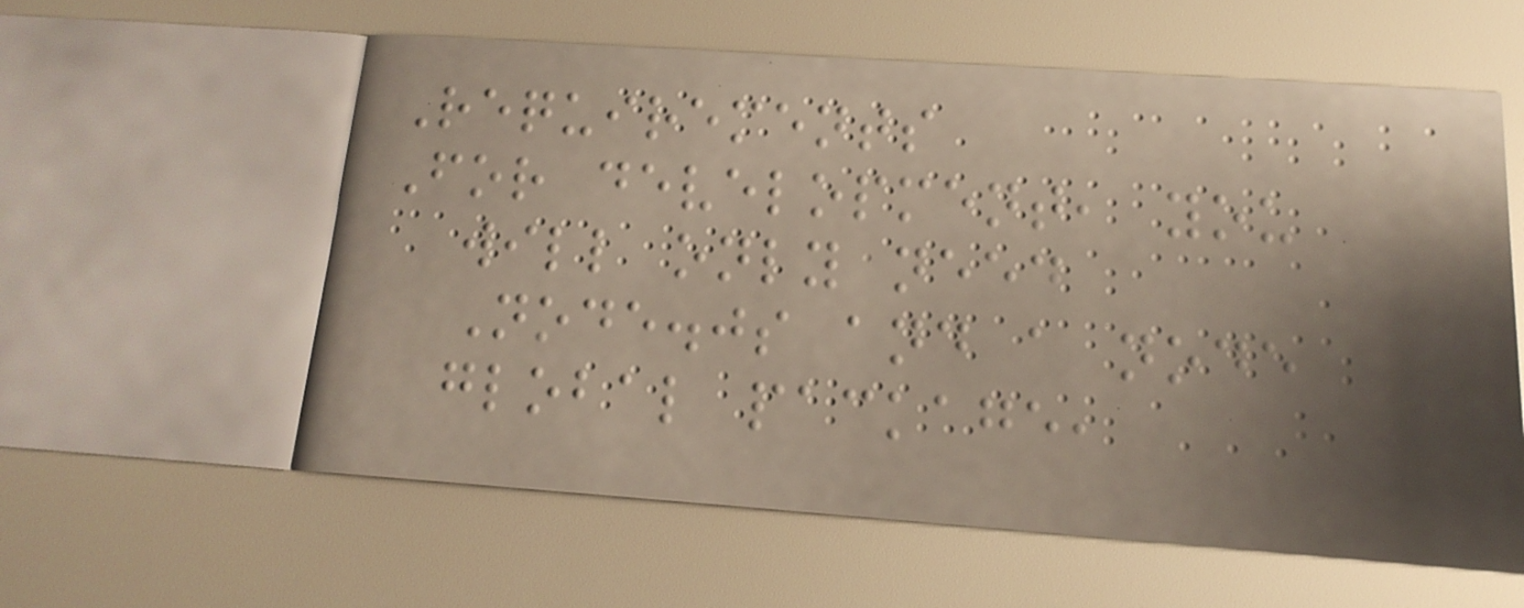Requirements
For development, you
will only need
Node.js and a node
global package,
